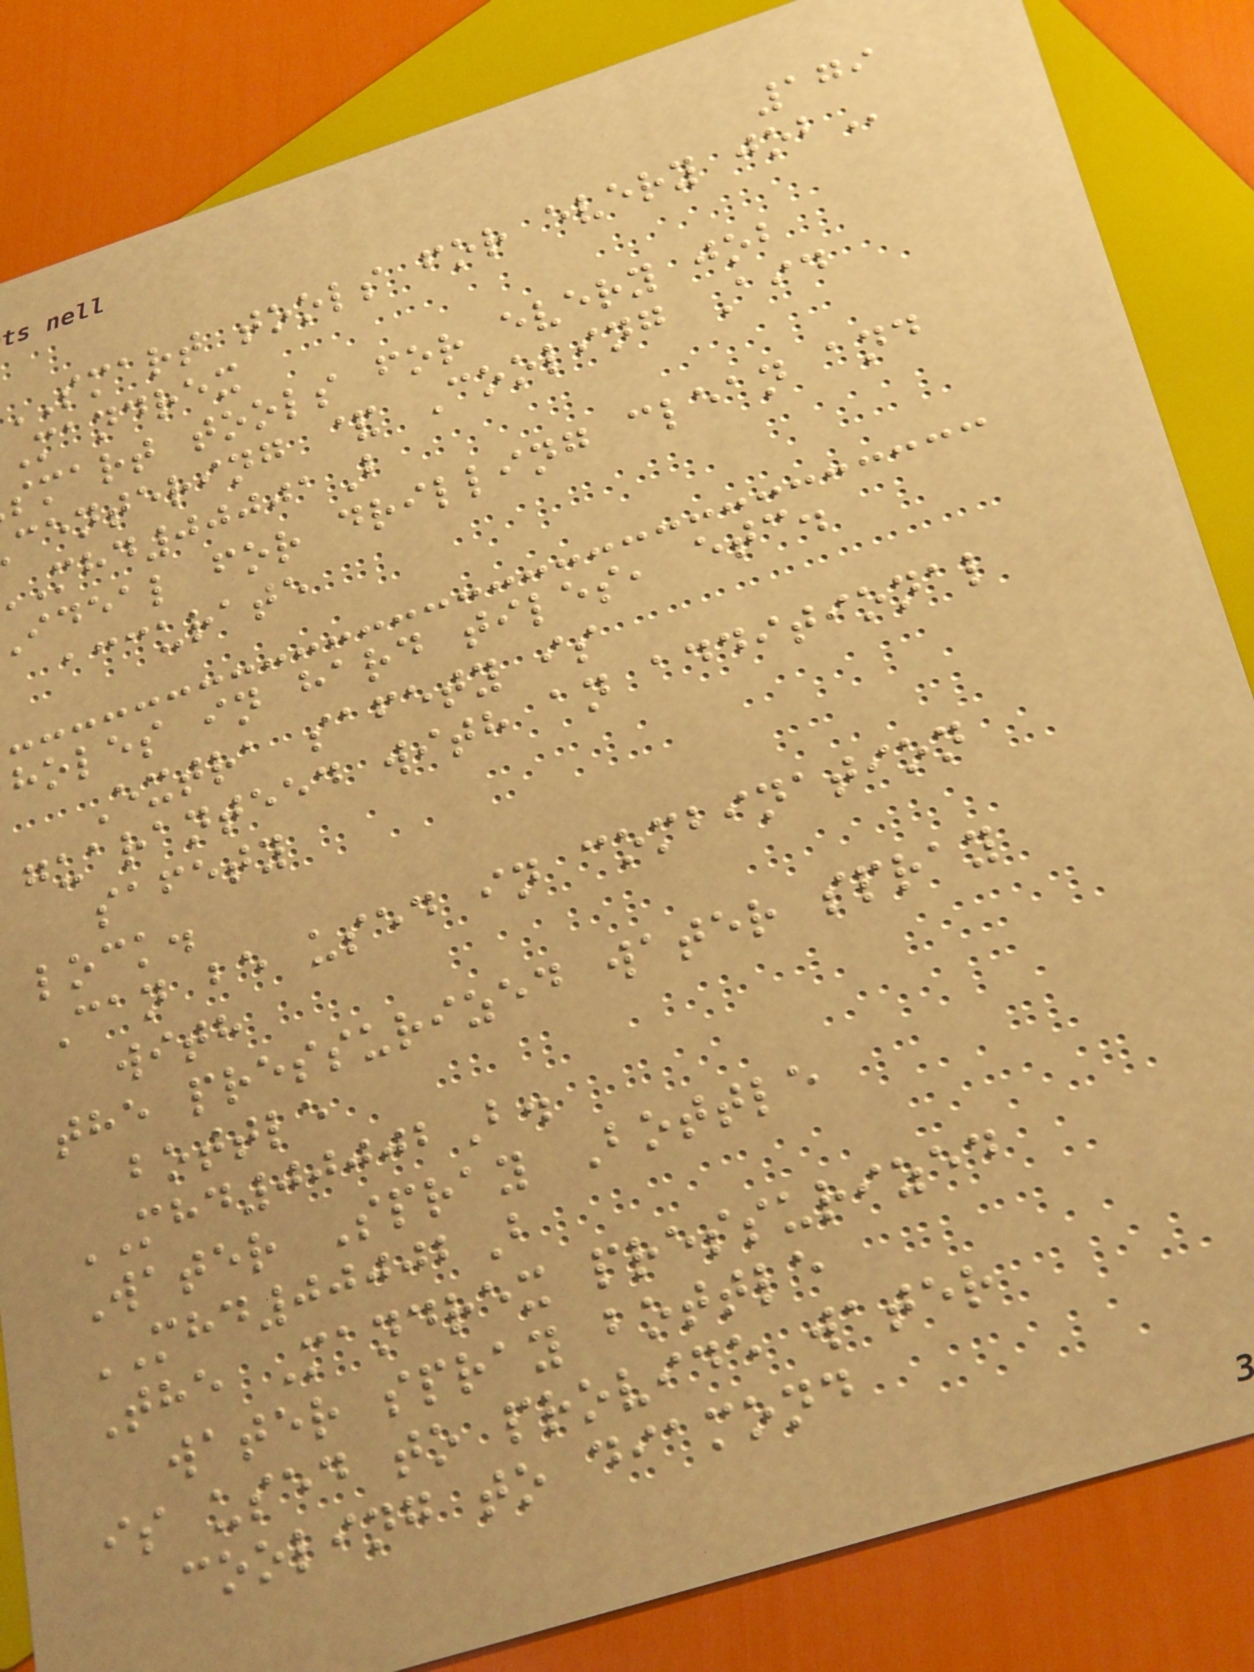179
smart tools for every
mandrex
smart tools for every job
centering & Cooling Aid
00001B
ideal for drilling clean and
accurate
holes in hard tiles, etc.
Extra safety is
guaranteed with an additional
safety
lock.
Can be used in combination
with
the pressurized water spray
bottle
MHD00002B.
Water Spray Bottle
MHD00002B
The Mandrex pressurized
water spray bottle
is used to provide water
cooling to diamond
